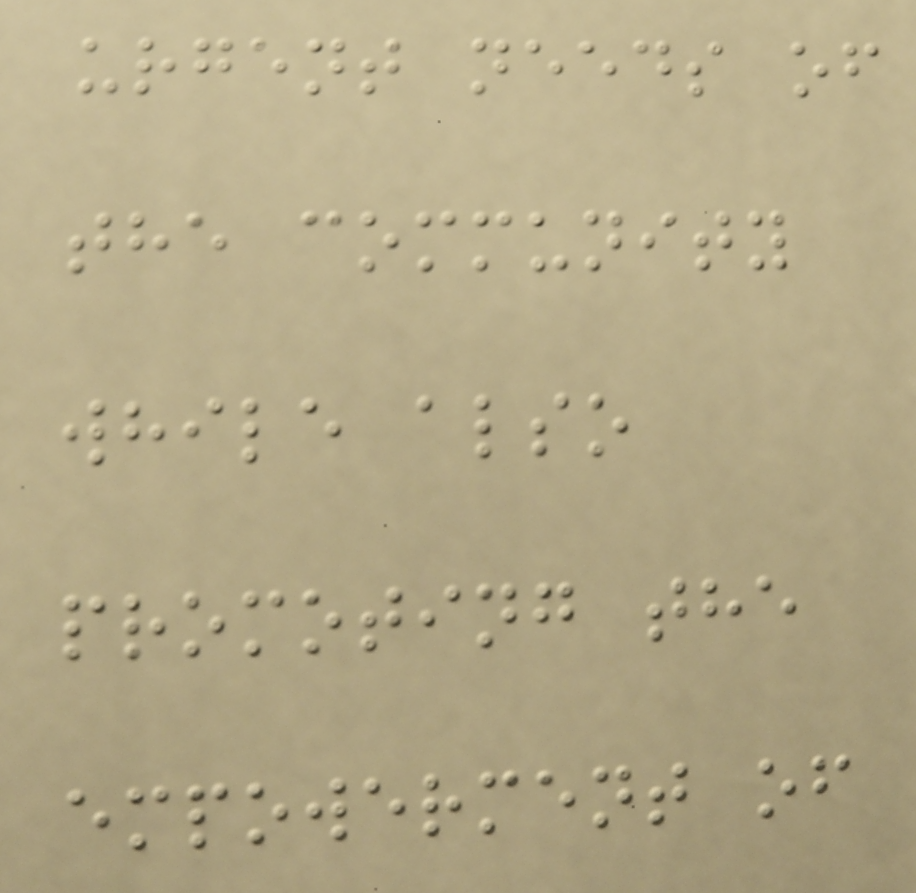urgent needs of
the community
while also
promoting the
empowerment of
